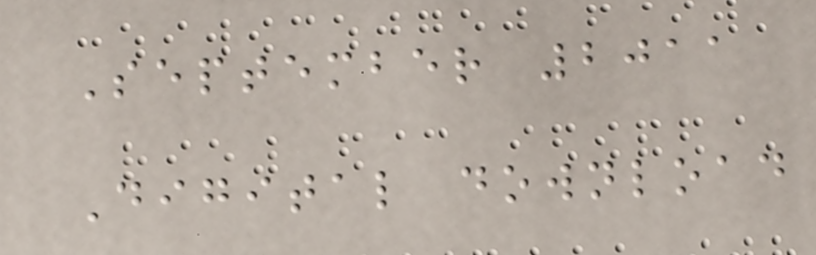September 2011
Digital download
